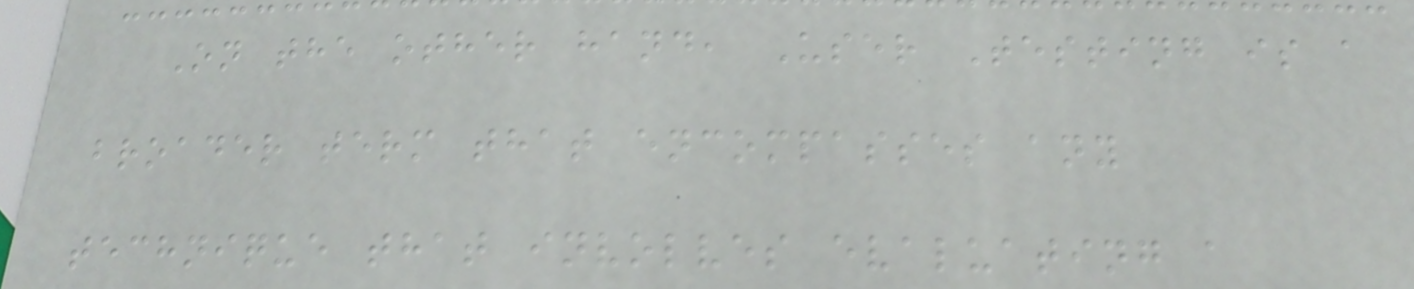On the other hand, User Testing is a
broader term that encompasses any
technique that involves evaluating a
